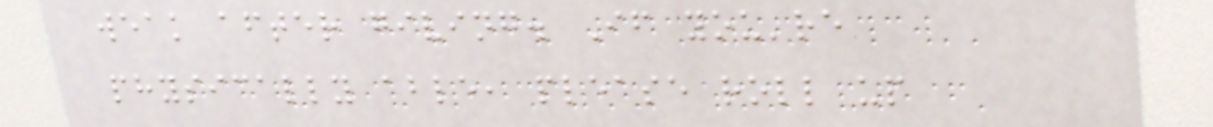weak after giving. If you're
physically able, please roll up
